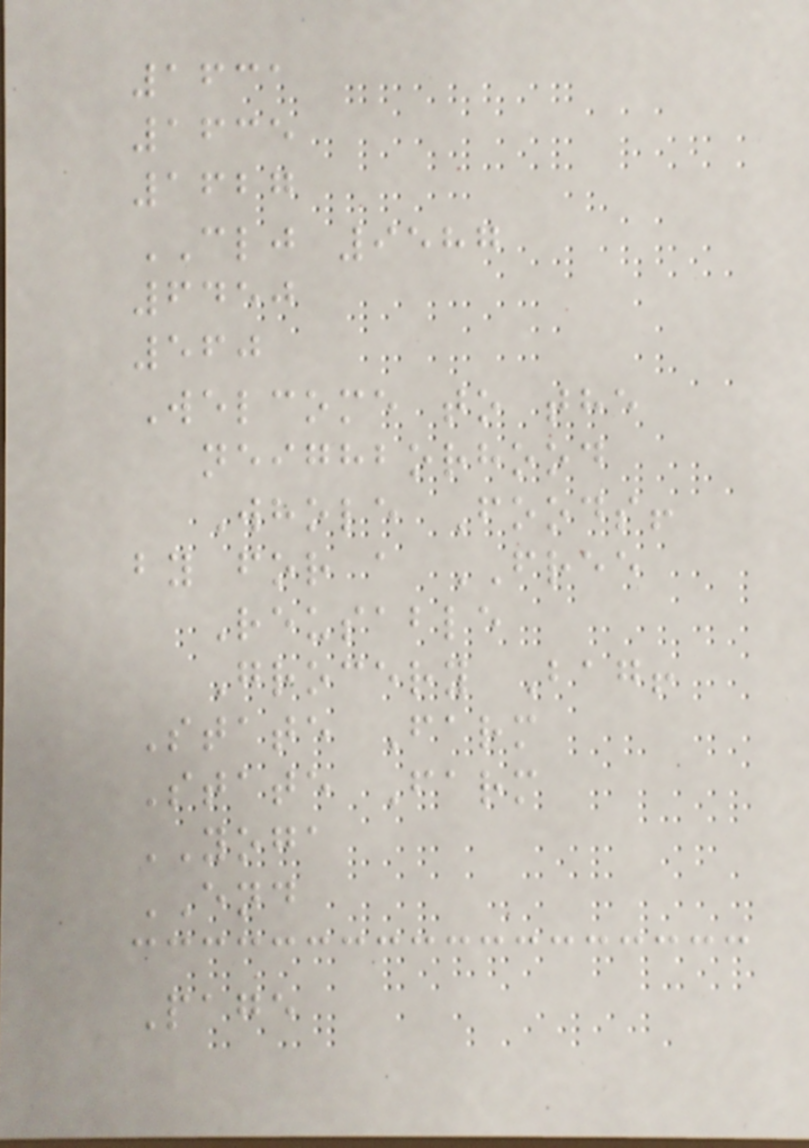1631
1635
1627
CLJ 9587
6450
560
Welcome to the
neighborhood
Whole Foods!
by for a FREE
Reusable
Grocery Bag!
State Farm
State Farm
YOGA
END
Page
